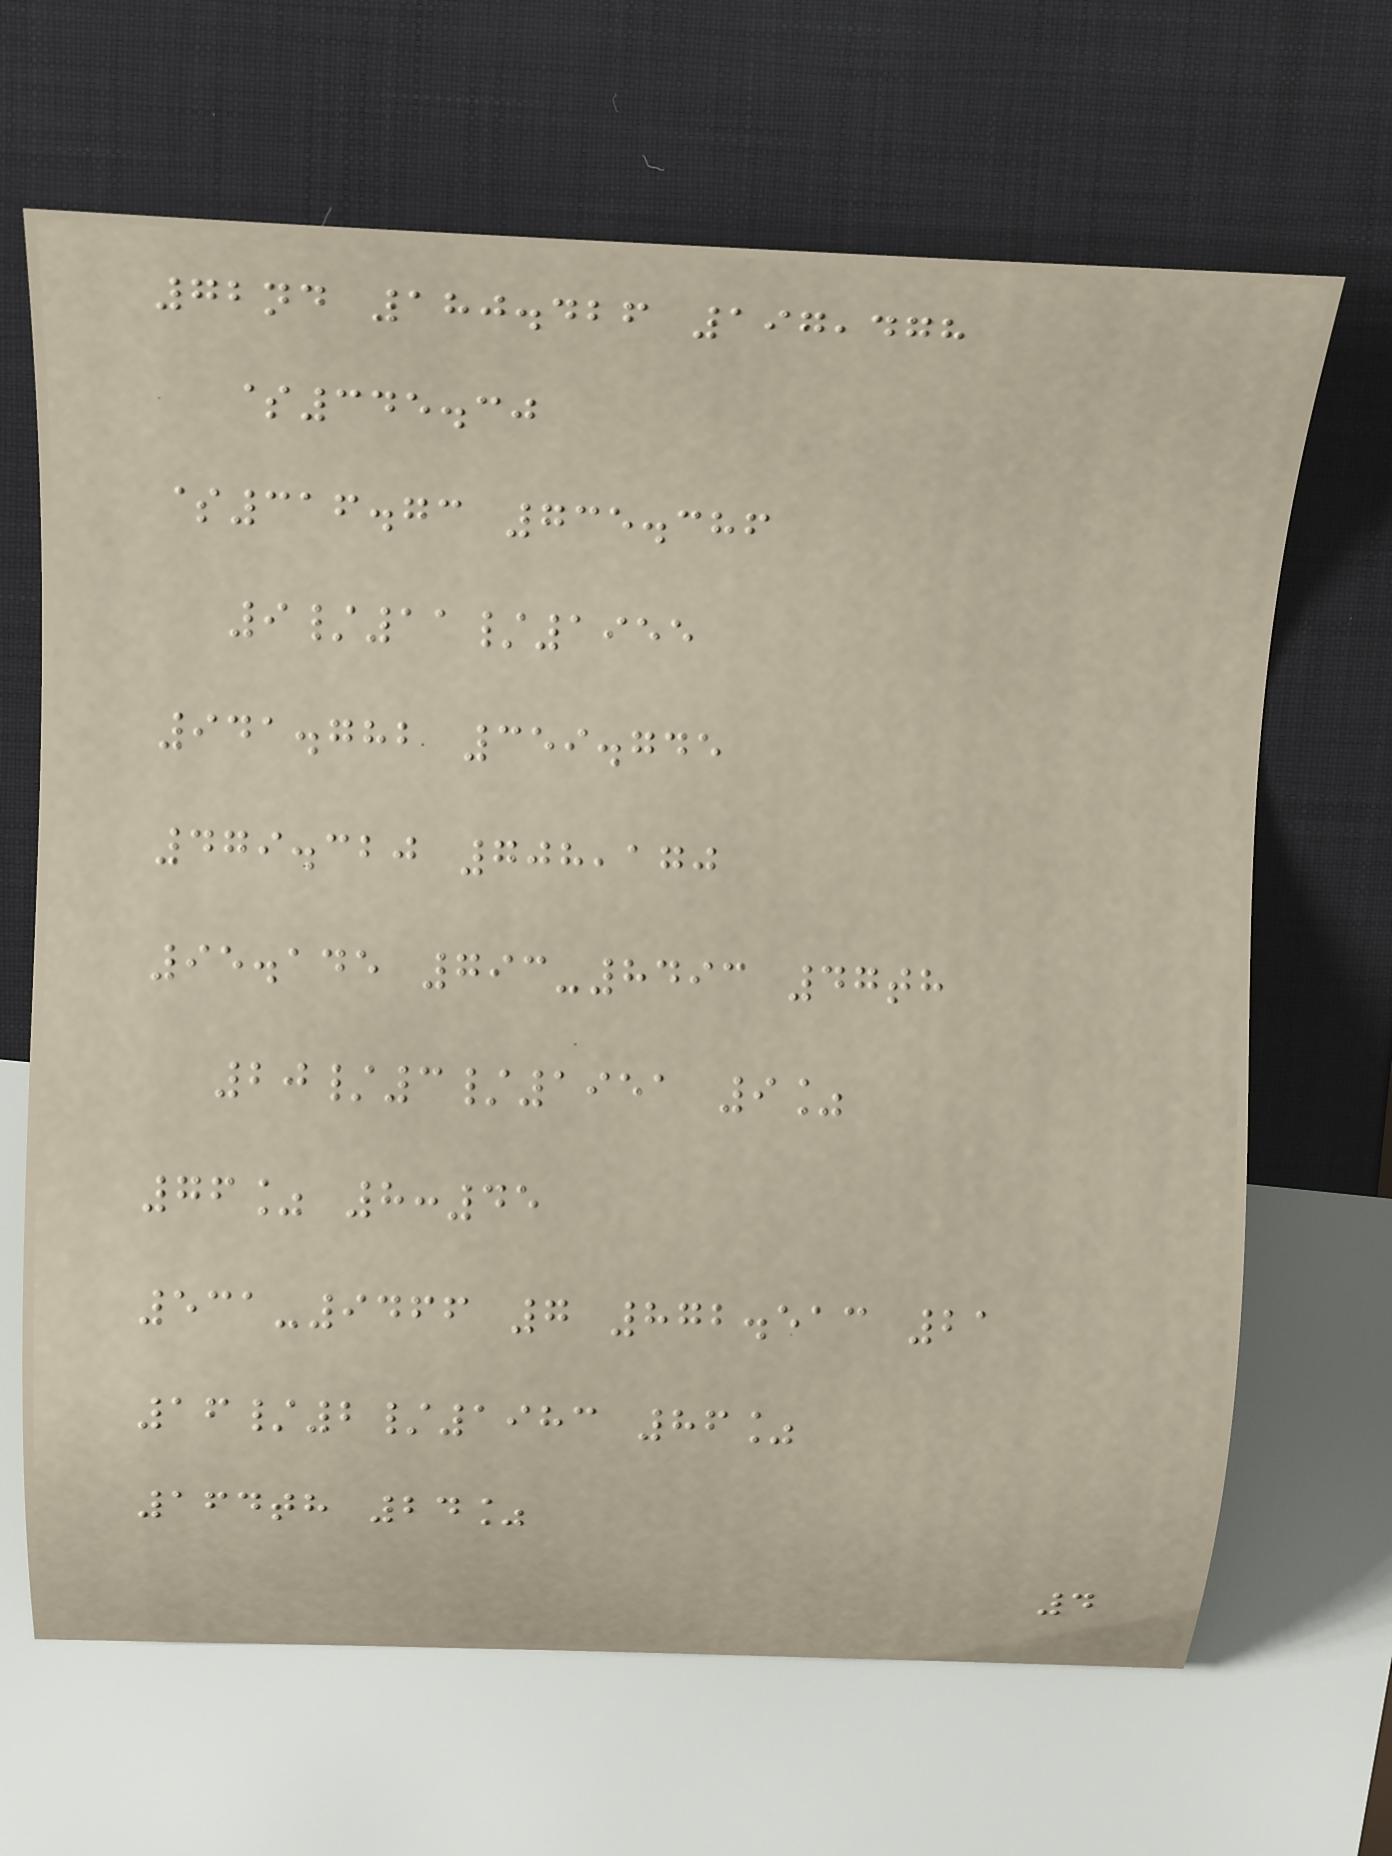72nd 180.426 197,478
$345.30
$316.73 735.386
9/11/1955
941.782 359.745
479.320 708,170
95.145 793-8493 47th
20/3/1951 9%
76% 8:45
531-9466 7 872.513 21
16/2/1983 86%
164th 24%
4
